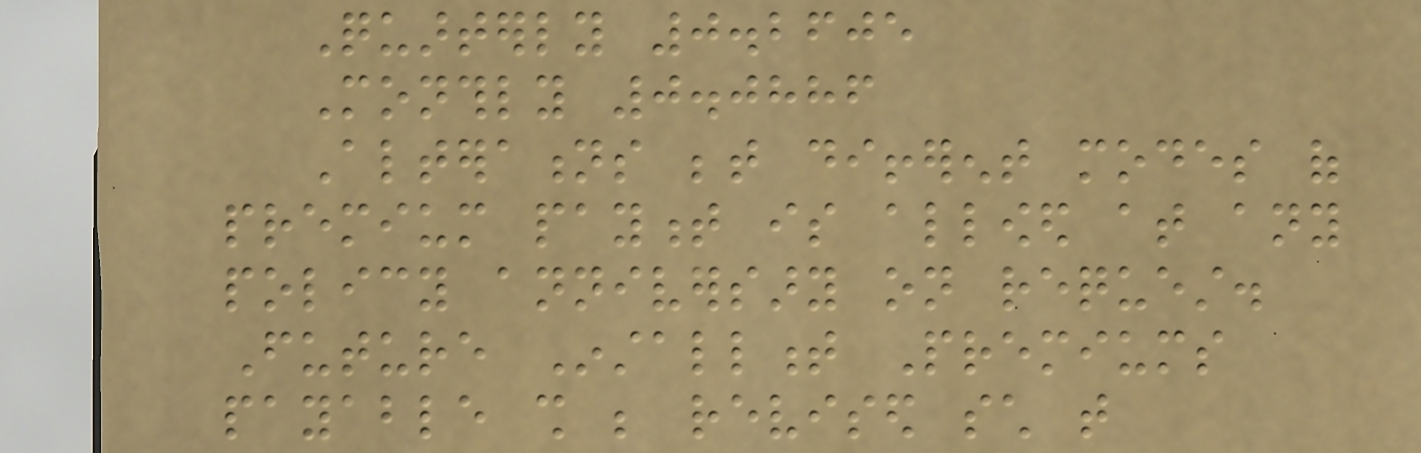Quarterly 0.2605
Monthly 0.0886
Alterations between different modes of
premium payment is allowed at any
policy anniversary on request.
Future Installment Premiums
payable shall be revised such that
